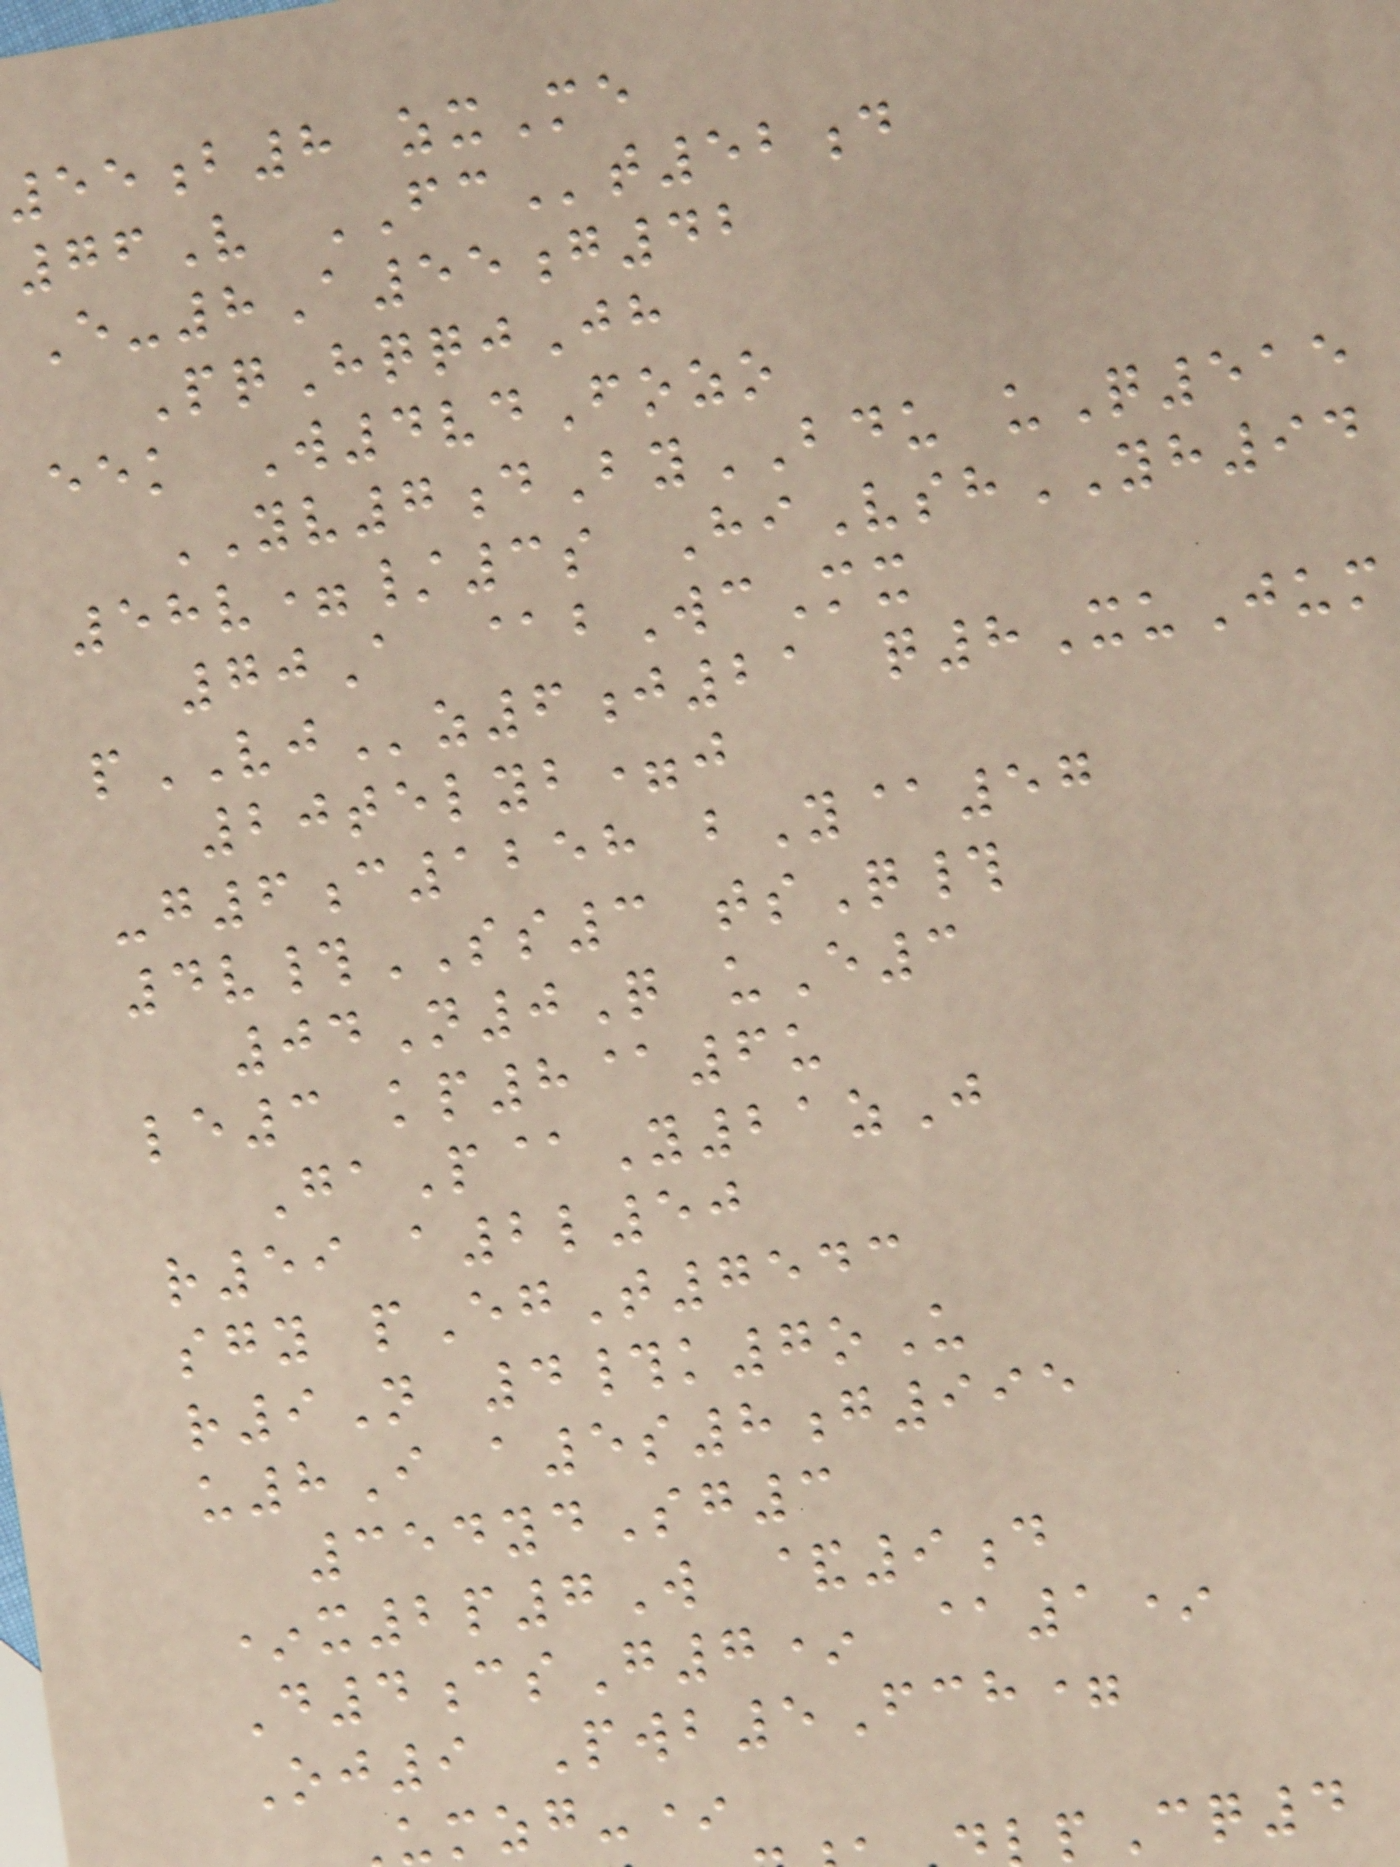55b8 zxMe
76V FCt52d
E-8A55g42
PqHqqjJh
eek W4vdFozo
YV7dByBDU uQ515
58v=/3s HiVshYH94
70A @bWcMx
pVJz6j21 q8XuJum
20telyb=j
-g6c1258 bY@57
4v#SS3 tsQ#
04N0Q uE3
le3 kp8@6u
GaP@Y21zJ
r59 a2l50
sgy pEgT7543
r9N 4#k7oU
u8I a5s8g995
354ydSg3
*x2p7W &9d
D4csG7* @1*
Oj9 Pwb5Fch=
umzg-*
pCq4
